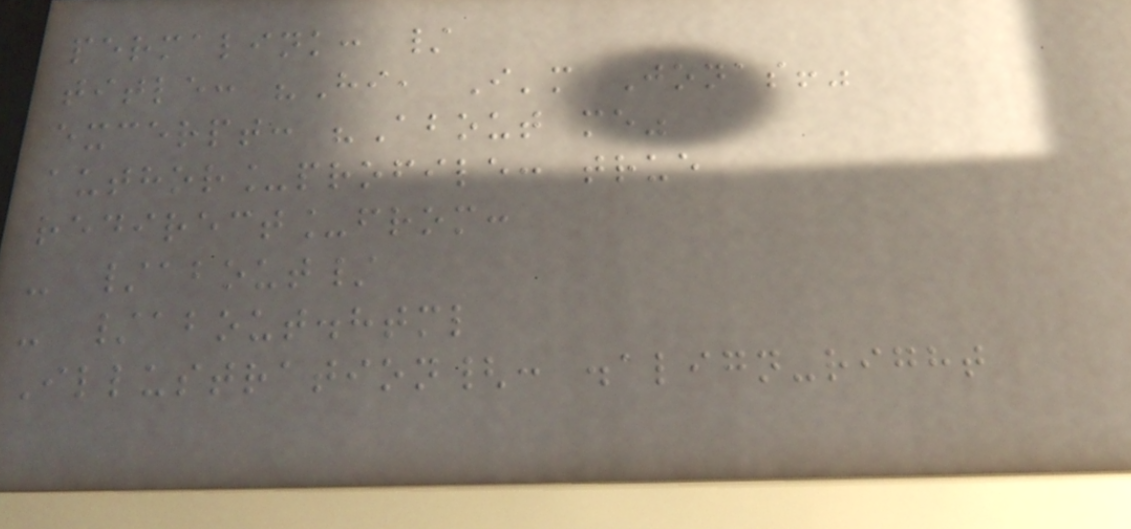permalink: /
title: "Hi, I'm Jonas!"
excerpt: "About me"
author_profile: true
redirect_from:
- /about/
- /about.html
Illustration{: .align-right
